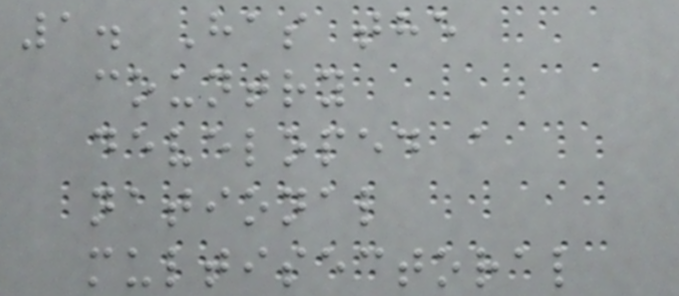1. Has the
country
developed a
national
multisectoral
